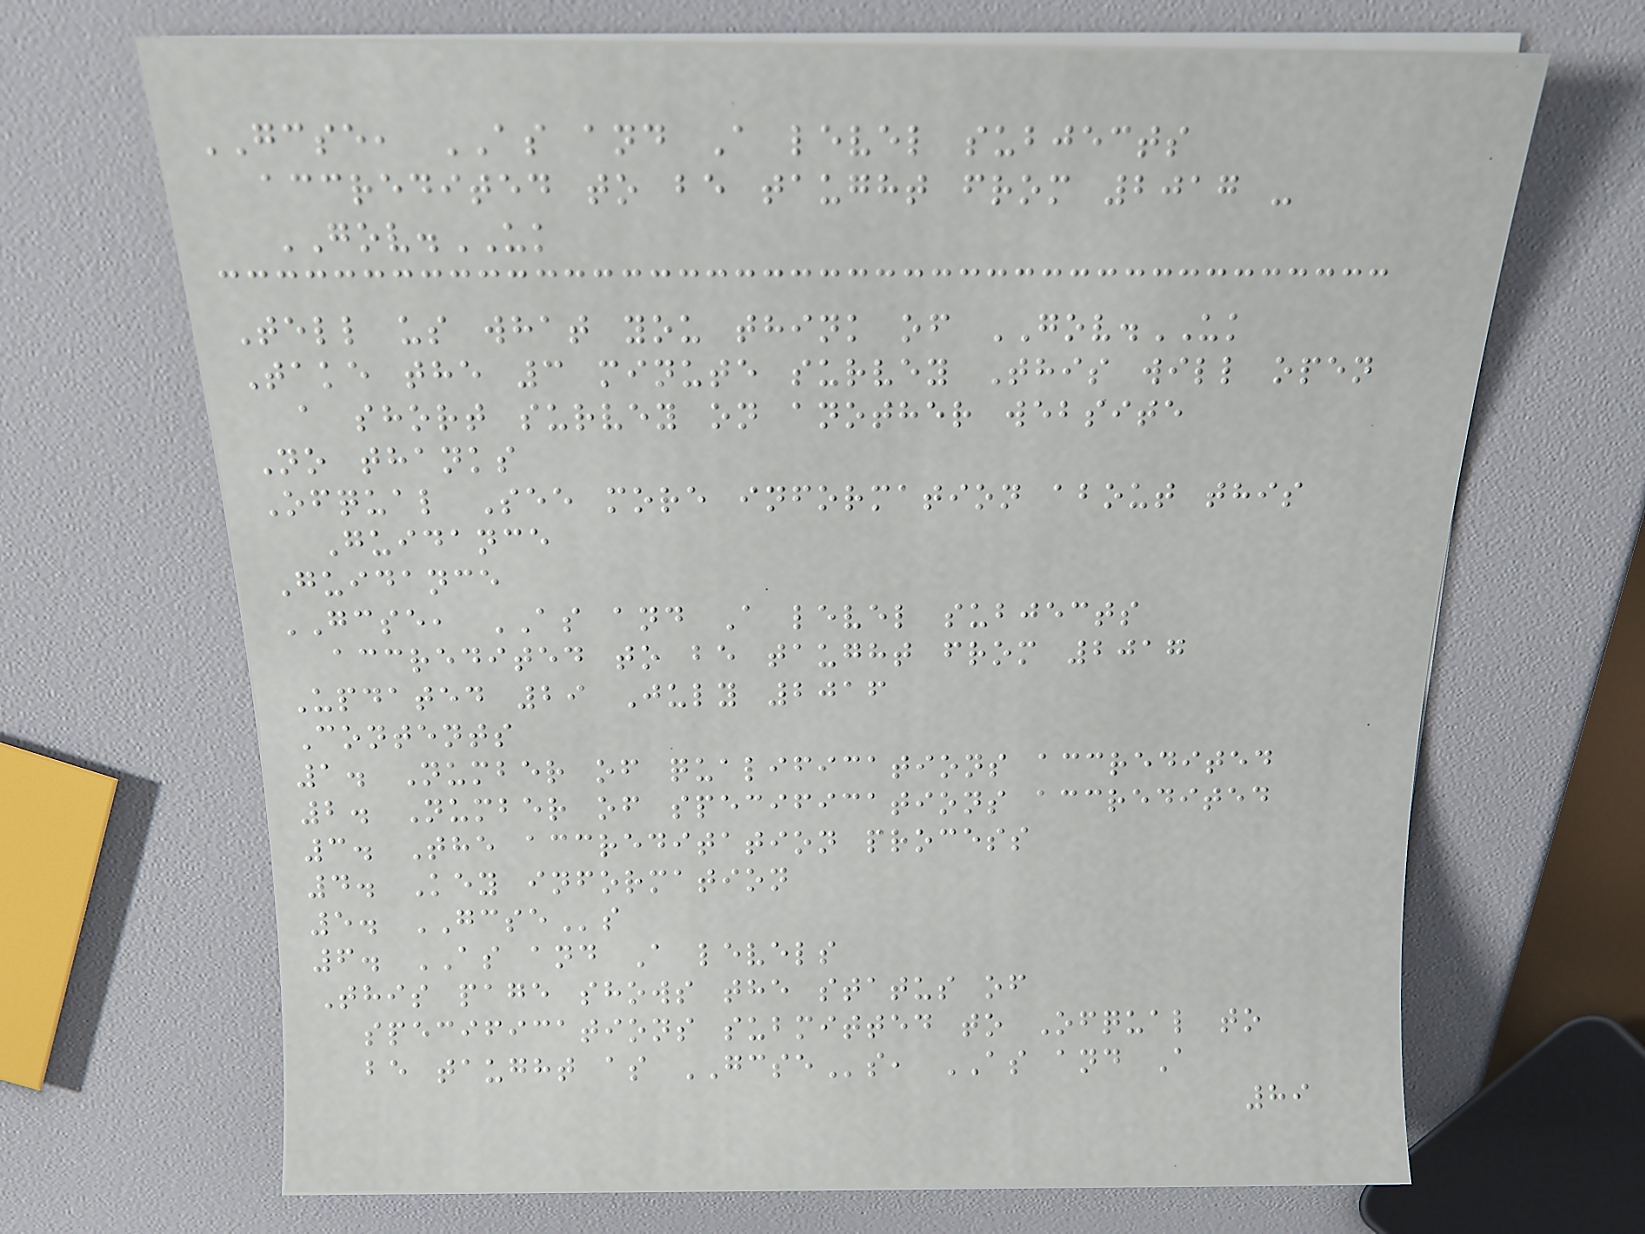GCSE, AS and A level subjects
accredited to be taught from 2017 -
GOV.UK
Tell us what you think of GOV.UK
Take the 3 minute survey This will open
a short survey on another website
No thanks
Ofqual See more information about this
Guidance
Guidance
GCSE, AS and A level subjects
accredited to be taught from 2017
Updated 29 July 2016
Contents
1. Number of qualifications accredited
2. Number of specifications accredited
3. The accreditation process
4. Key information
5. GCSEs
6. AS and A levels
This page shows the status of
specifications submitted to Ofqual to
be taught as GCSEs, AS and A
89
